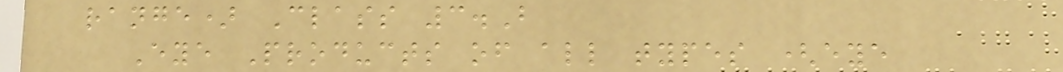range) Class 3.B
Eye Products of all types (eye
